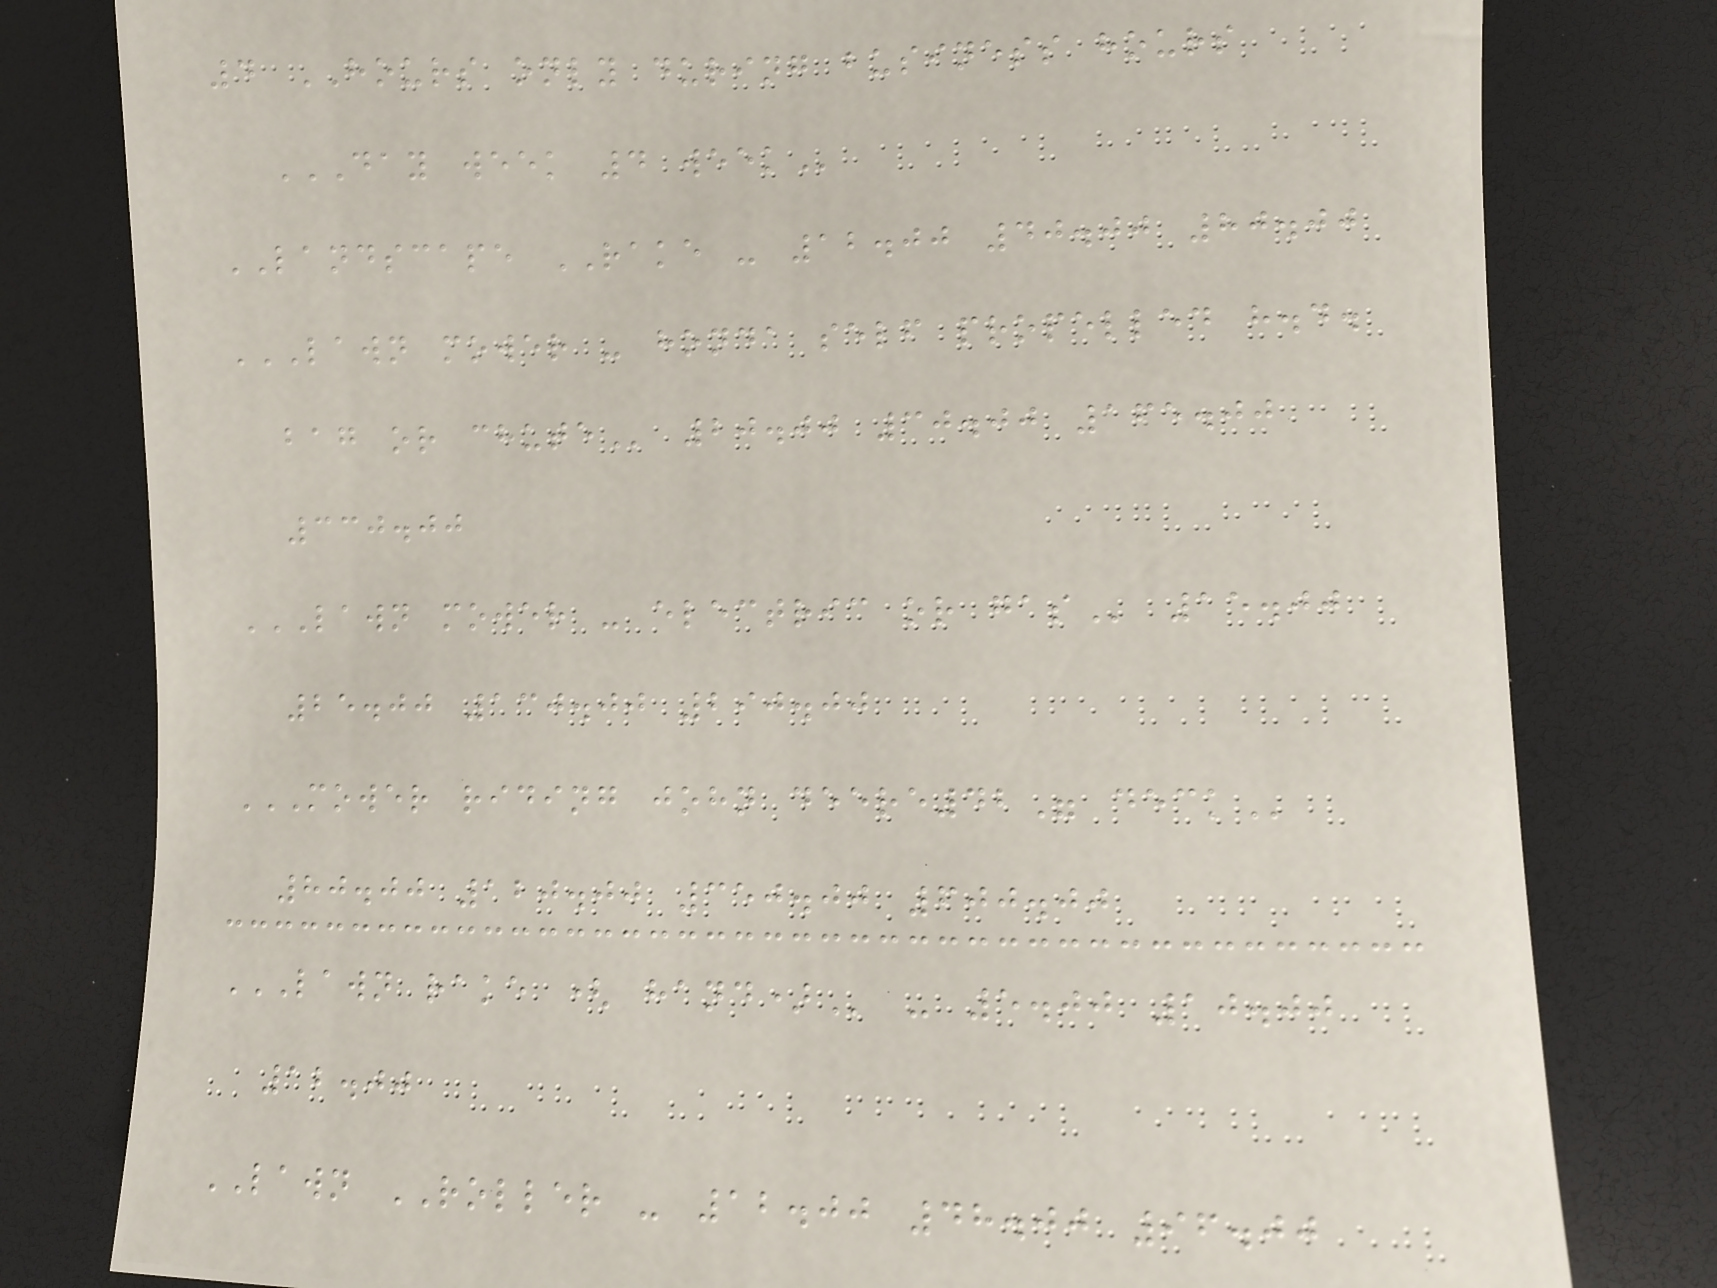4 HOURS only during business hours
DAY WEEK 4 WEEK
LANDSCAPE RAKE - 12.00 40.00 80.00
LAWN MOWER - HONDA SELF PROPELLED H.D.
BAG OR CHUTE 20.00 30.00 165.00
330.00
LAWN MOWER - ELECTRIC OR GAS 15.00
25.00 130.00 290.00
MOWER RIDING JOHN DEERE42" DECK
80.00 120.00 350.00 600.00
LAWN RAKE ( HAND) - 5.00 10.00
12.00
LAWN ROLLER - 12.00 48.00 96.00
